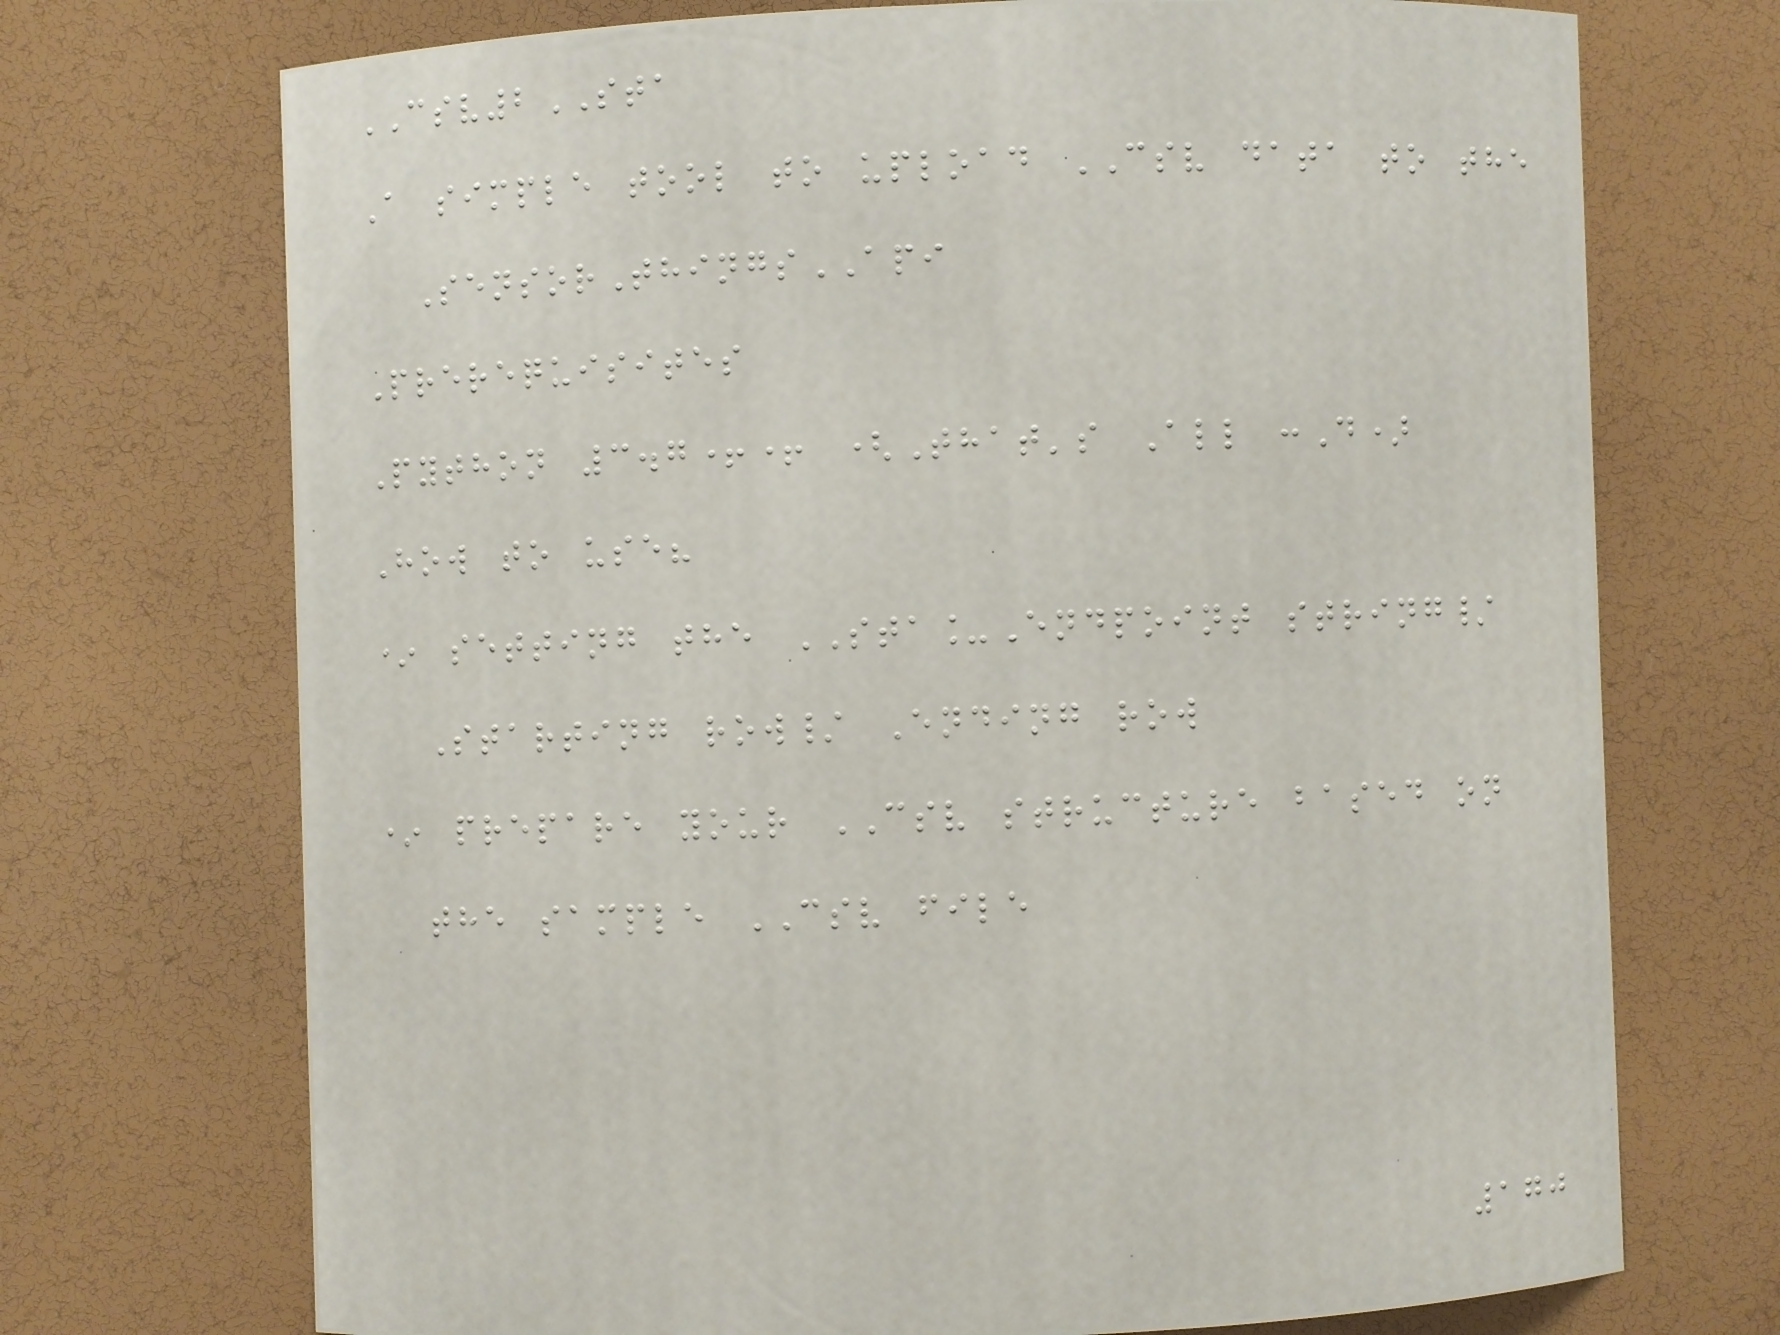CSV2STA
A simple tool to upload CSV data to the
SensorThingsAPI
Prerequisites
Python 3.7++ (That's All :D)
How to use?
* setting the STA_Endpoint string/
Starting row/ Ending row
* prepare your CSV structure based on
the sample CSV file
170
